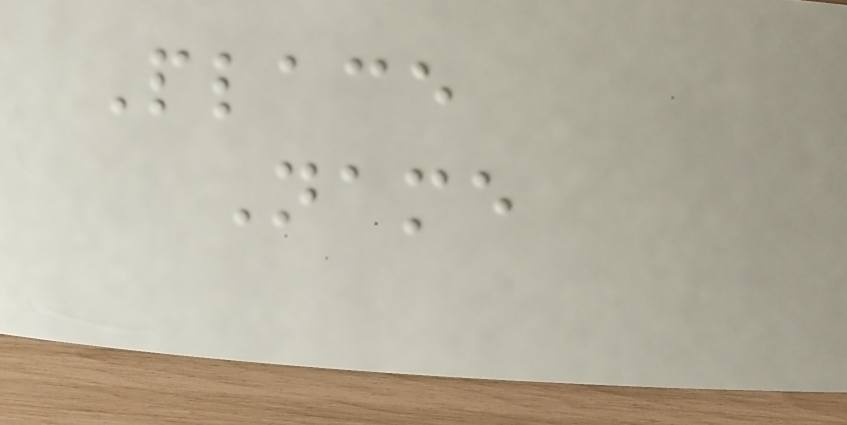Place
Name
